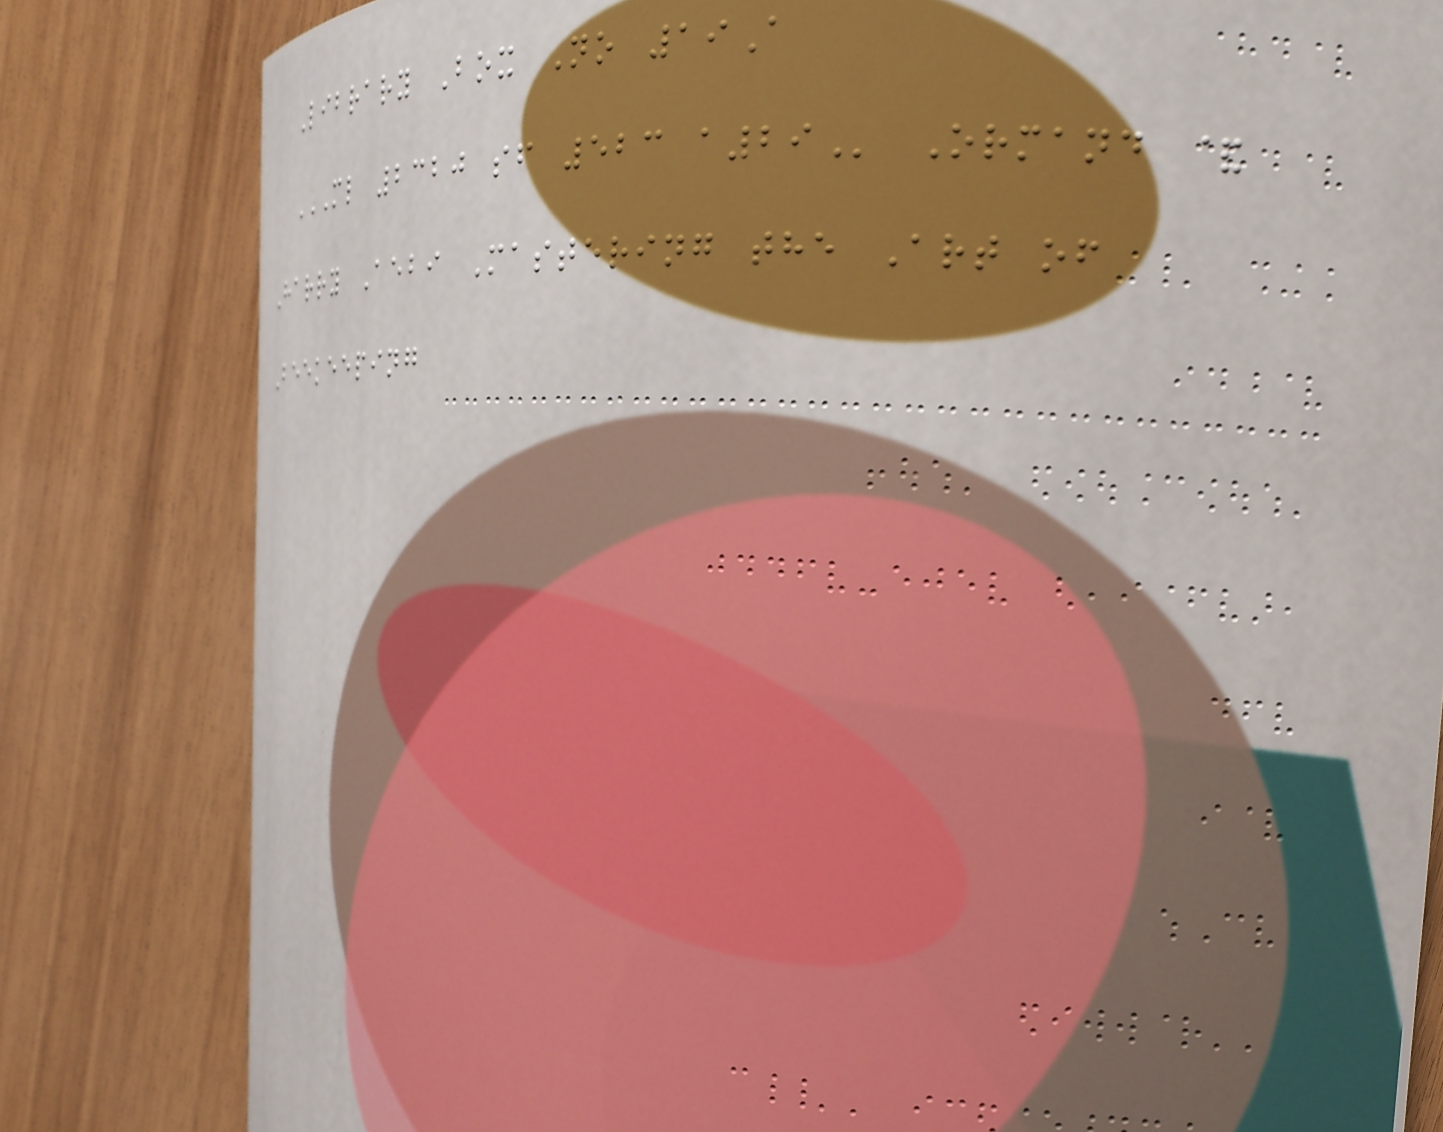Library Box No 19A
ML 2320 SF 523 A29 Ormand &
Harry Aebi Mastering the Art of
Beekeeping
